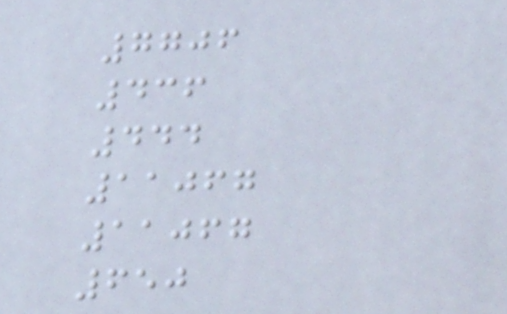7706
436
444
11067
11067
650
